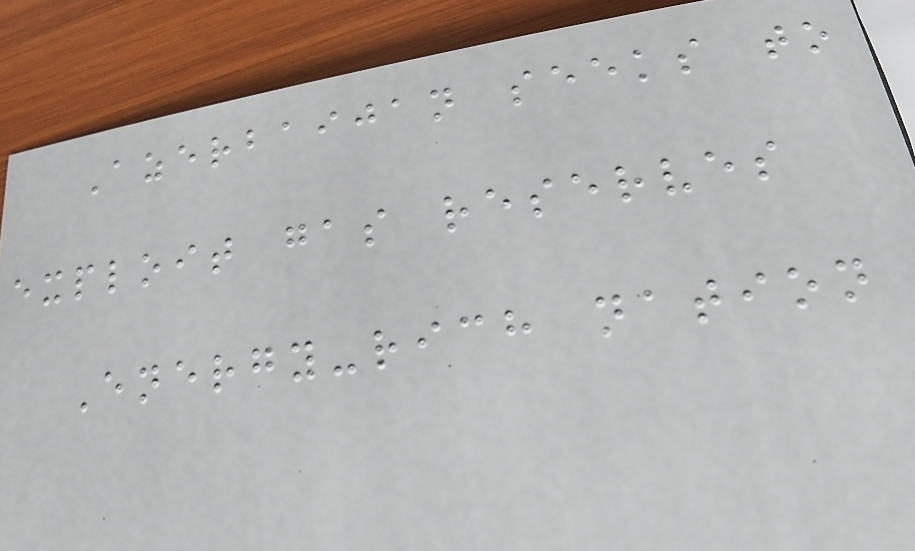Azerbaijan seeks to
exploit gas reserves
Energy-rich nation
